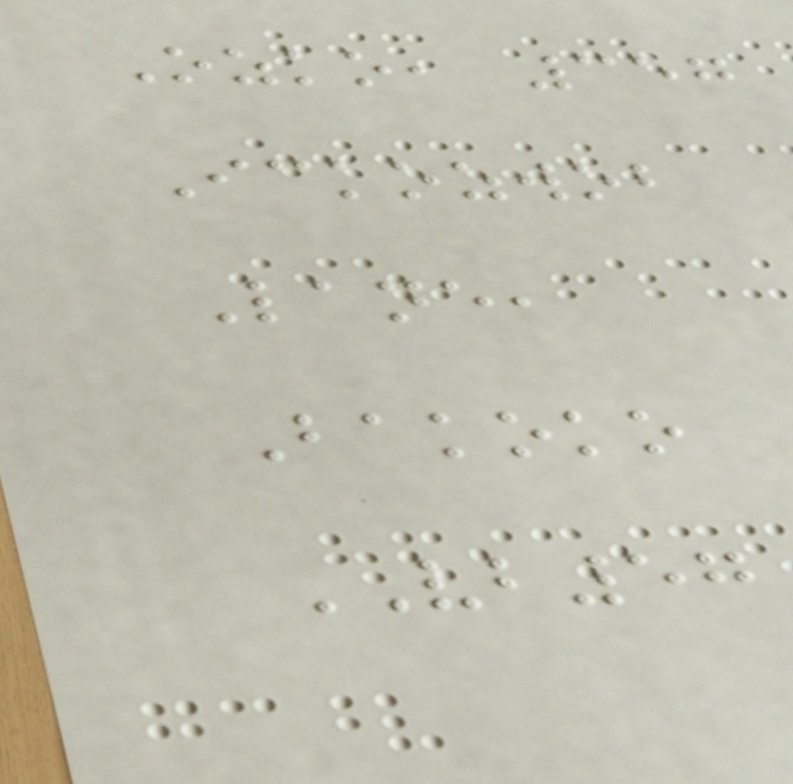Ozko, 357
Ickozwob
Lane,
Bakoko
VB57
